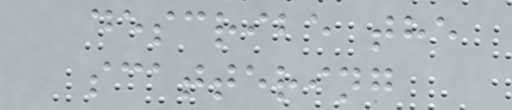describe the
scattering
